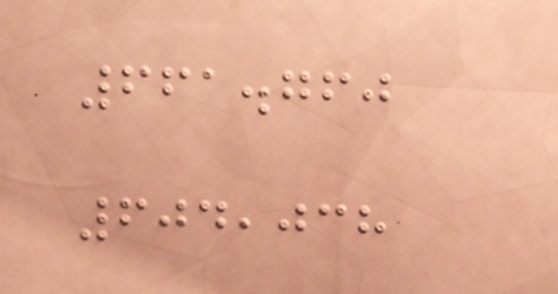661.760
604,038
